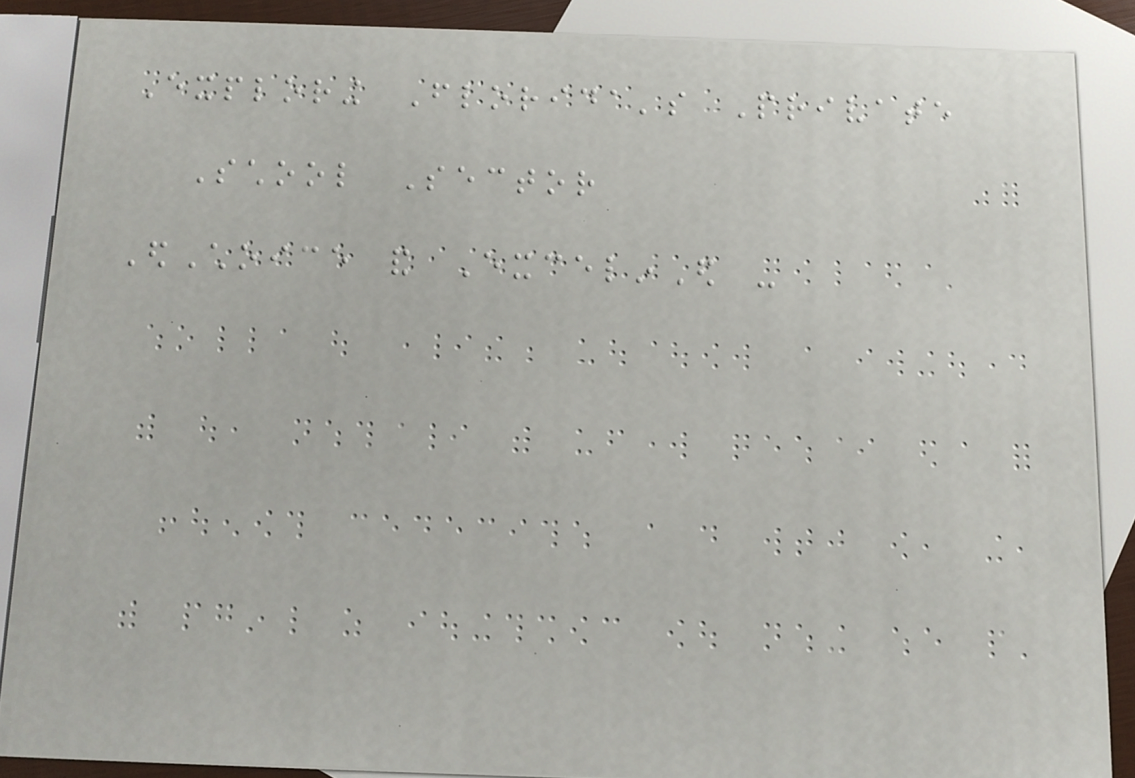Exploring Florida's Private
School Sector
EdChoice and ExcelinEd -
